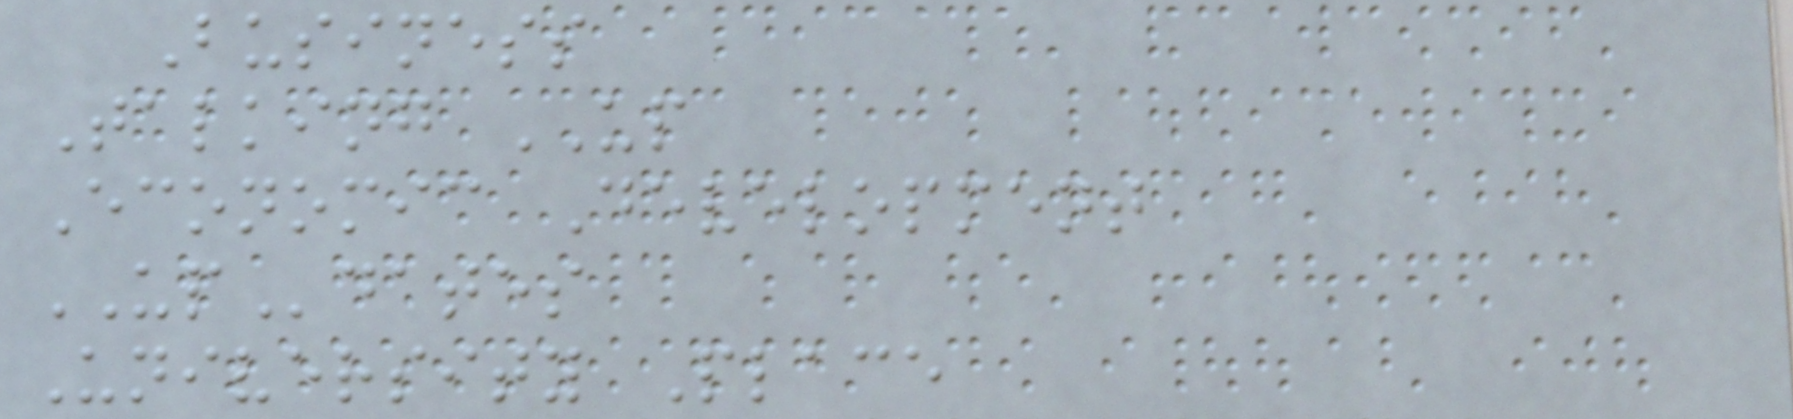Business
Talking UP
Economic Development
UPdates
University Place
